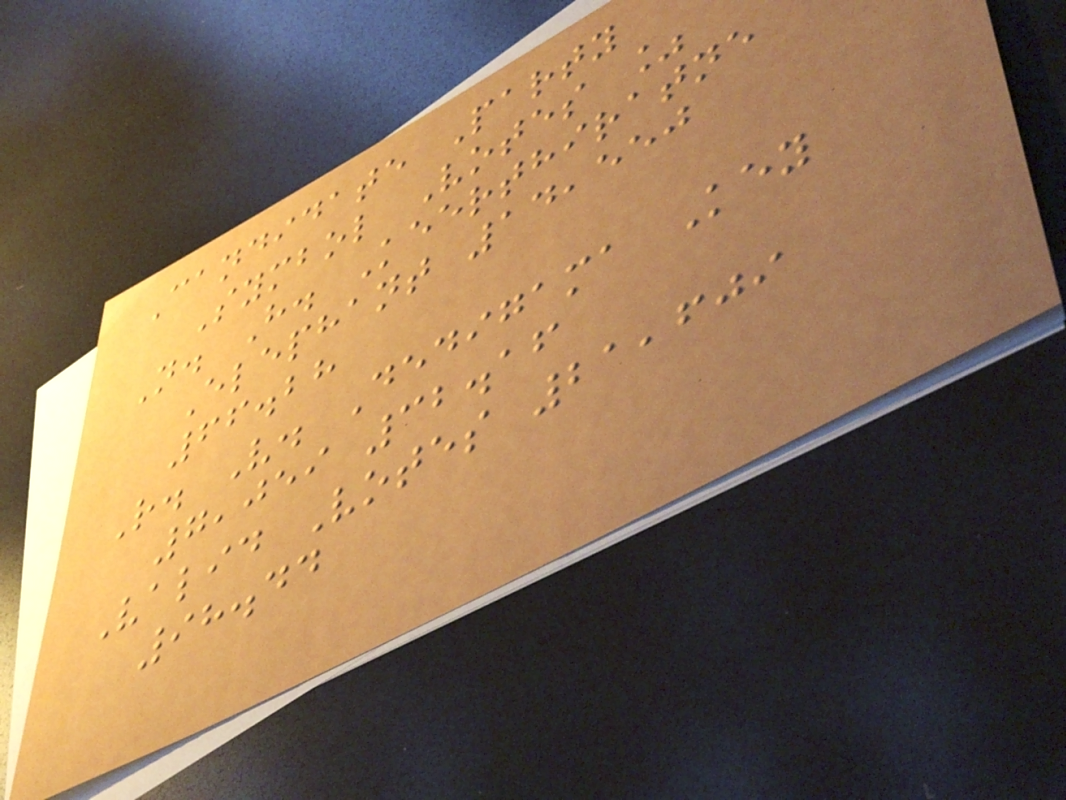Candidate Party
Symbol Votes %
N. H. Keerthiratne
Elephant 14,550
66.28
R. V. Dedigama Key
7,059 32.16
Valid Votes 21,609
98.44
